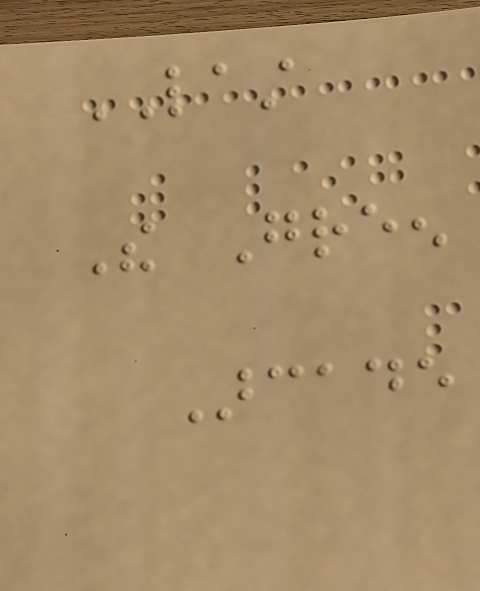LAST
The Green
Arcade
